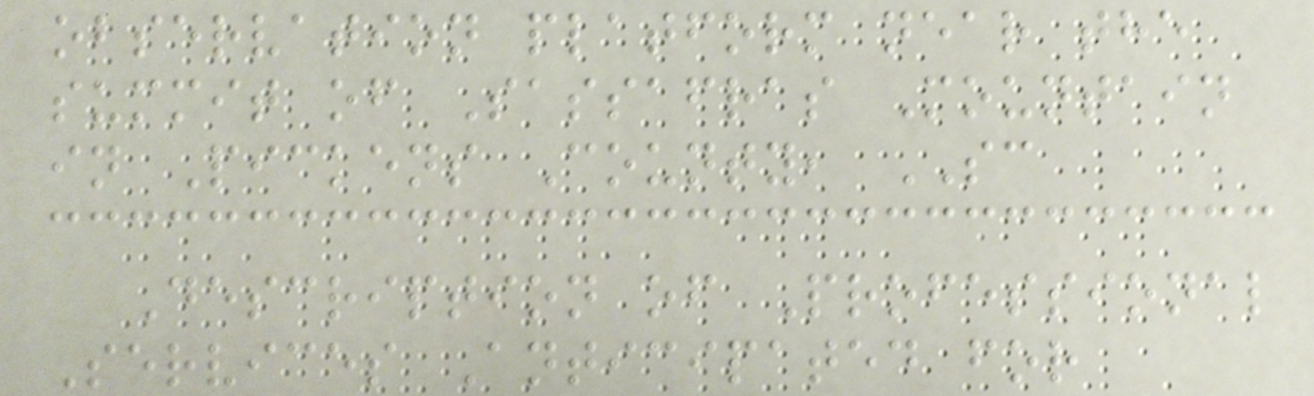observation platform near the
summit of Sassafras Mountain
in Pickens County, SC
Description of Professional
Services Anticipated for
